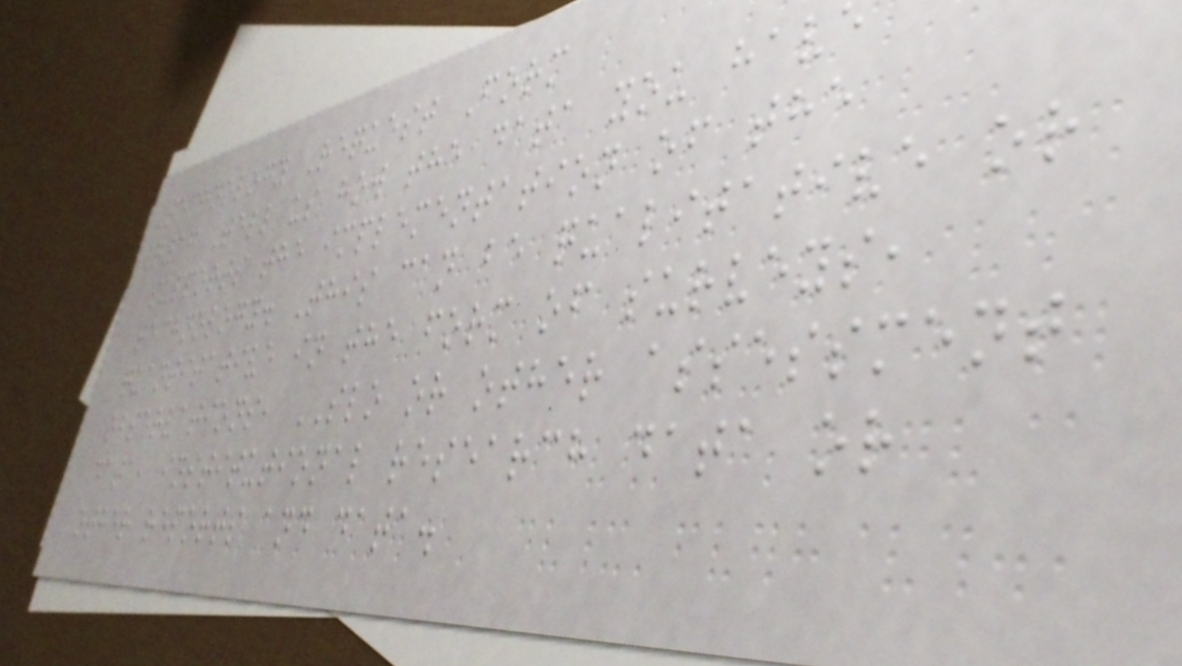Technology Request Form
Q17 Tell us how the data you have
supports the implementation of the
technology. This can be qualitative or
quantitative in the form of surveys,
observations, SLO or other assessment
data, institutional research data or
other reports and data.
